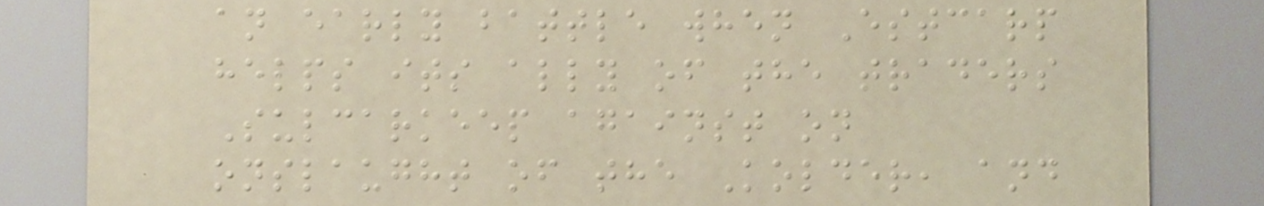an early battle when Estcarp
helps its ally of the traders
Sulcarkeep against on
onslaught of the Kolder, and
